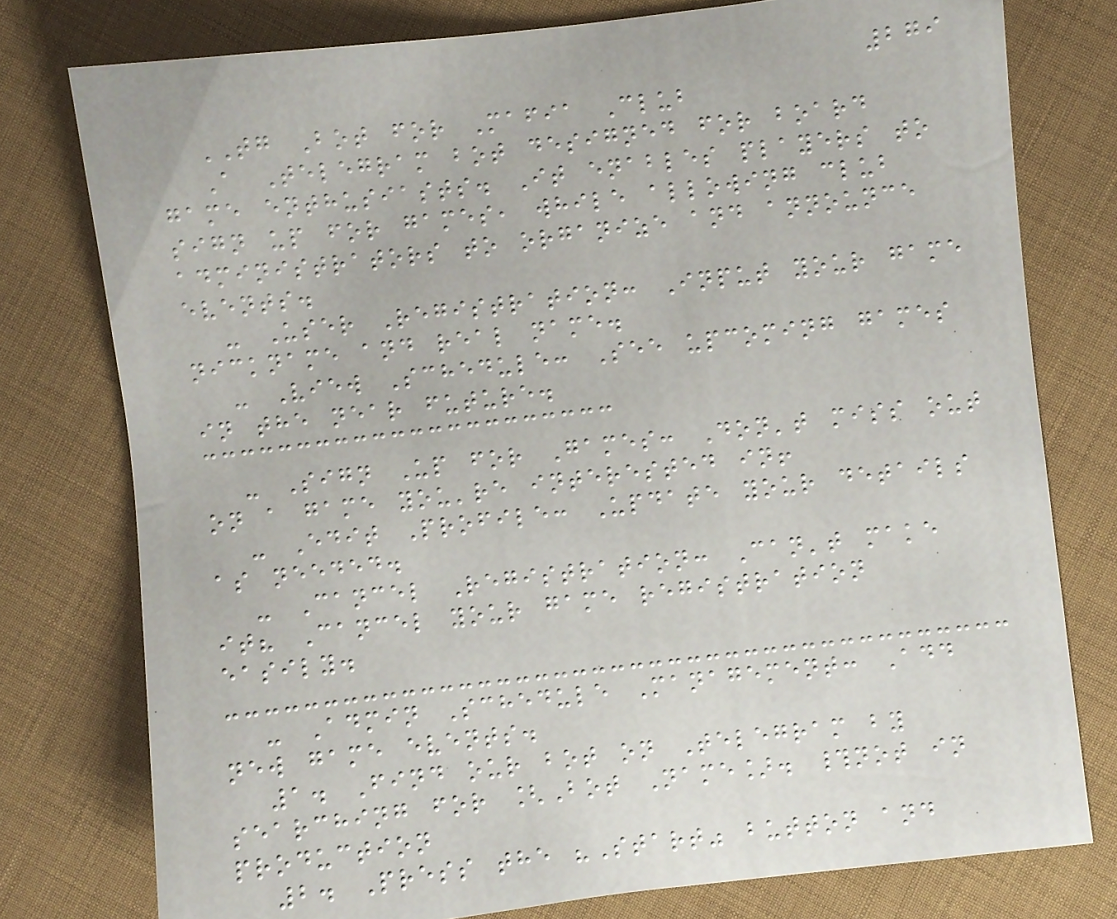279
TG Bot for Mafia Club
A Telegram bot designed for board
game enthusiasts. It enables players to
sign up for games, while allowing club
administrators to organize and announce
events.
- User Registration: Input your game
nickname and real name.
- View Schedule: See upcoming games
in the near future.
- Sign Up for Games: Don't miss out
on a game you're interested in!
- Edit Profile: Update your details
as needed.
- Cancel Registration: Can't make
it? Cancel your game registration
easily.
- Admin Schedule Management: Add
new game events.
1. Find our bot on Telegram by
searching for [Bot Name]. #not in
production
2. Press the "Start" button and
